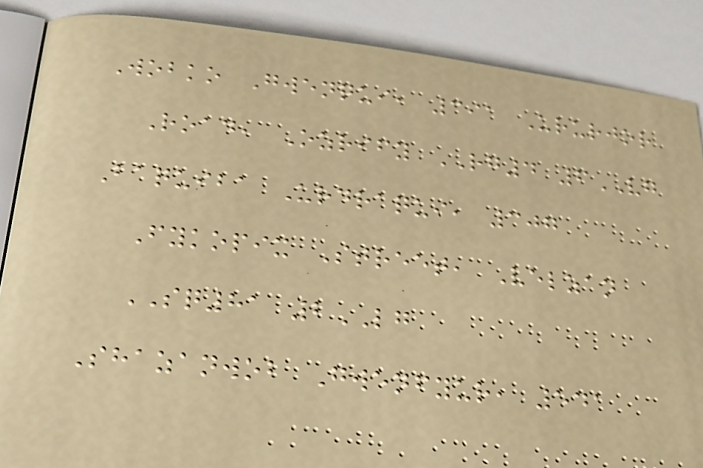Wobko Gwenqui, 391 Ururjor
Road, Ozrify RG4 6VG
Baquiba Urdraqui, 307
Fykopix Street, Velzan
SQ81 2LG
Shazanwob Gwenfyur, 541
